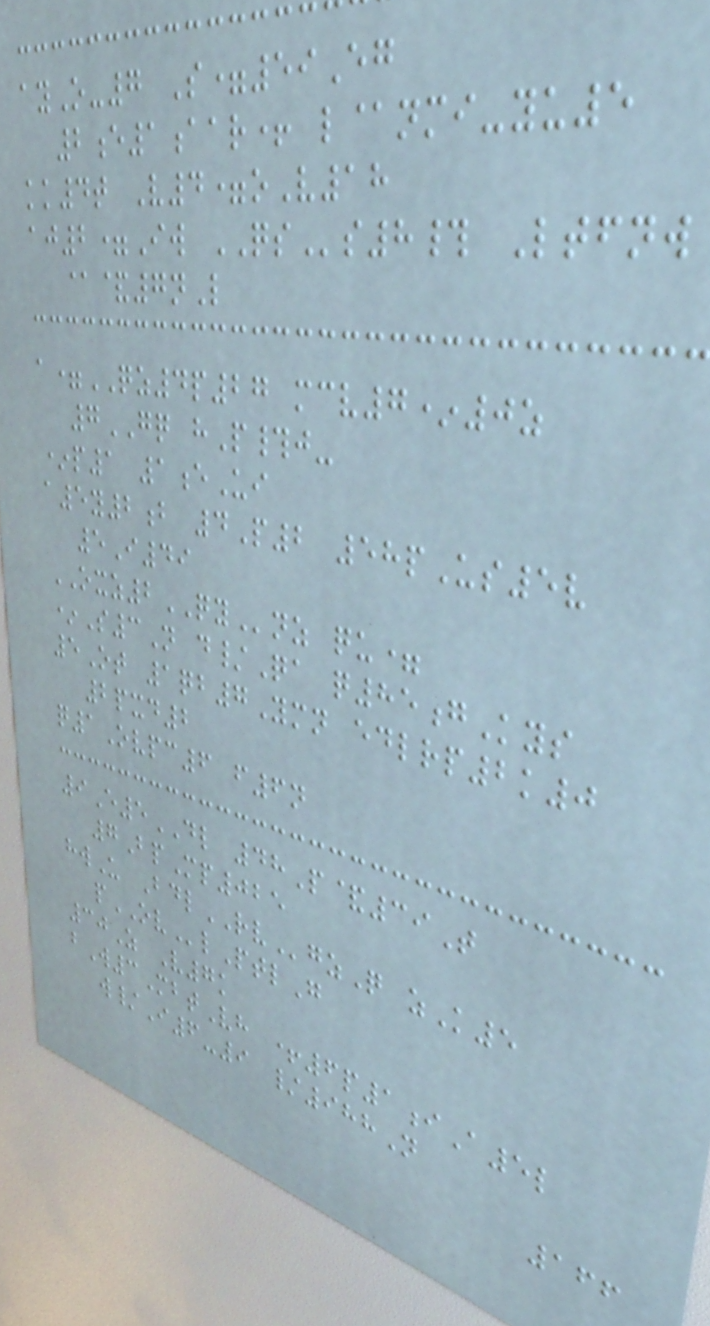ayO-7 S=59Eg
2e1aar+ l@nmi-yu5
kk4t V4=oV18
aj2=Iw QSs8# Ltfnw
@&7nL
a=QZ4p27 mcv7*0z
7GQ hP#j-
*p1 1eUi
a5y2b 4P2 58pUs5v
5I49
OXZ2QYnz qu=
*S3N d/Qa q85gKys
5Ot 1qb7Ymn edlrp2k0
2pxd2
q1Ovpc6 f6n
9E5DL 48P&39T
7BpMp025
hwU BdlRVgzQ zK5
pOVlPtlG
30Z V7k
bW3MbtVh +6p1iA5l
w/I6-9 /988N
166
